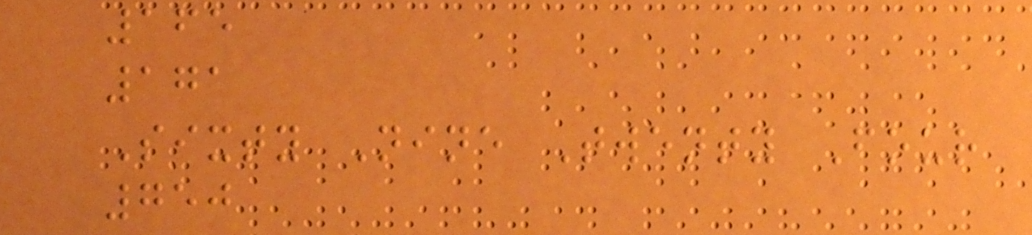165
171
Sixty Nine Twenty Four
750
